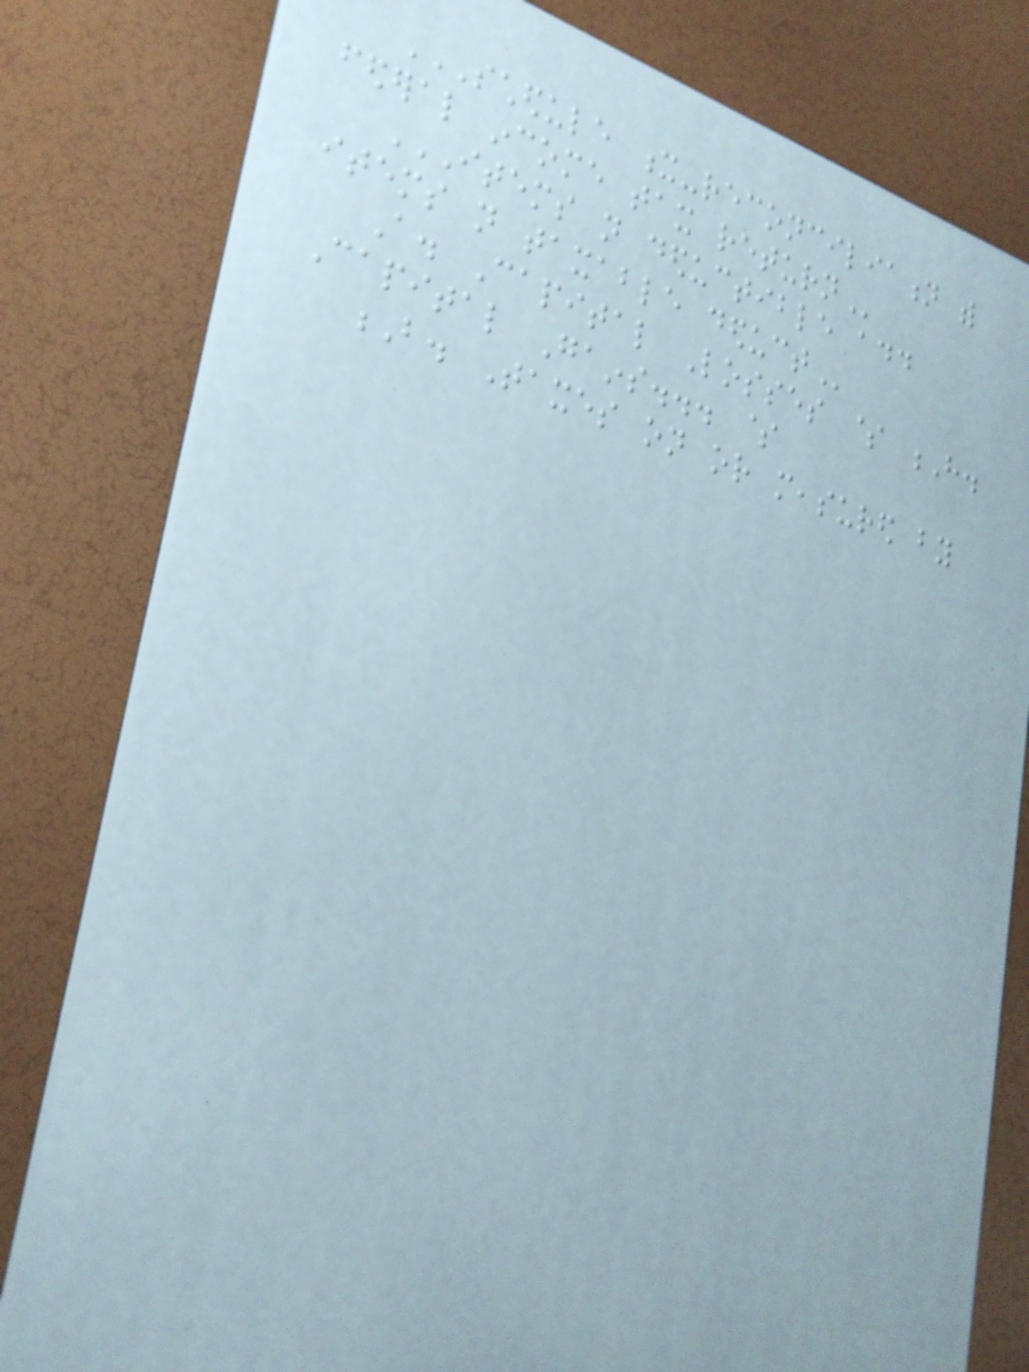SCHEDULE X-RECONCILIATION WITH
FEDERAL INCOME TAX RETURN
ITEMS NOT DEDUCTIBLE ADD
ITEMS NOT TAXABLE DEDUCT
A. Capital Losses $ H.
Capital Gains... $
B. Taxes on or measured by
